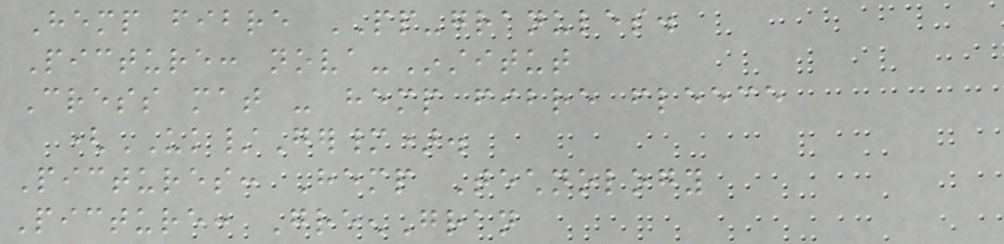Hemp fibre PP-granules.
Picture: nova-Institut
Cress mat - hemp fibre fleece
(UK/Germany).
Pictures: Hemp Technology
Picture: GreenGran
